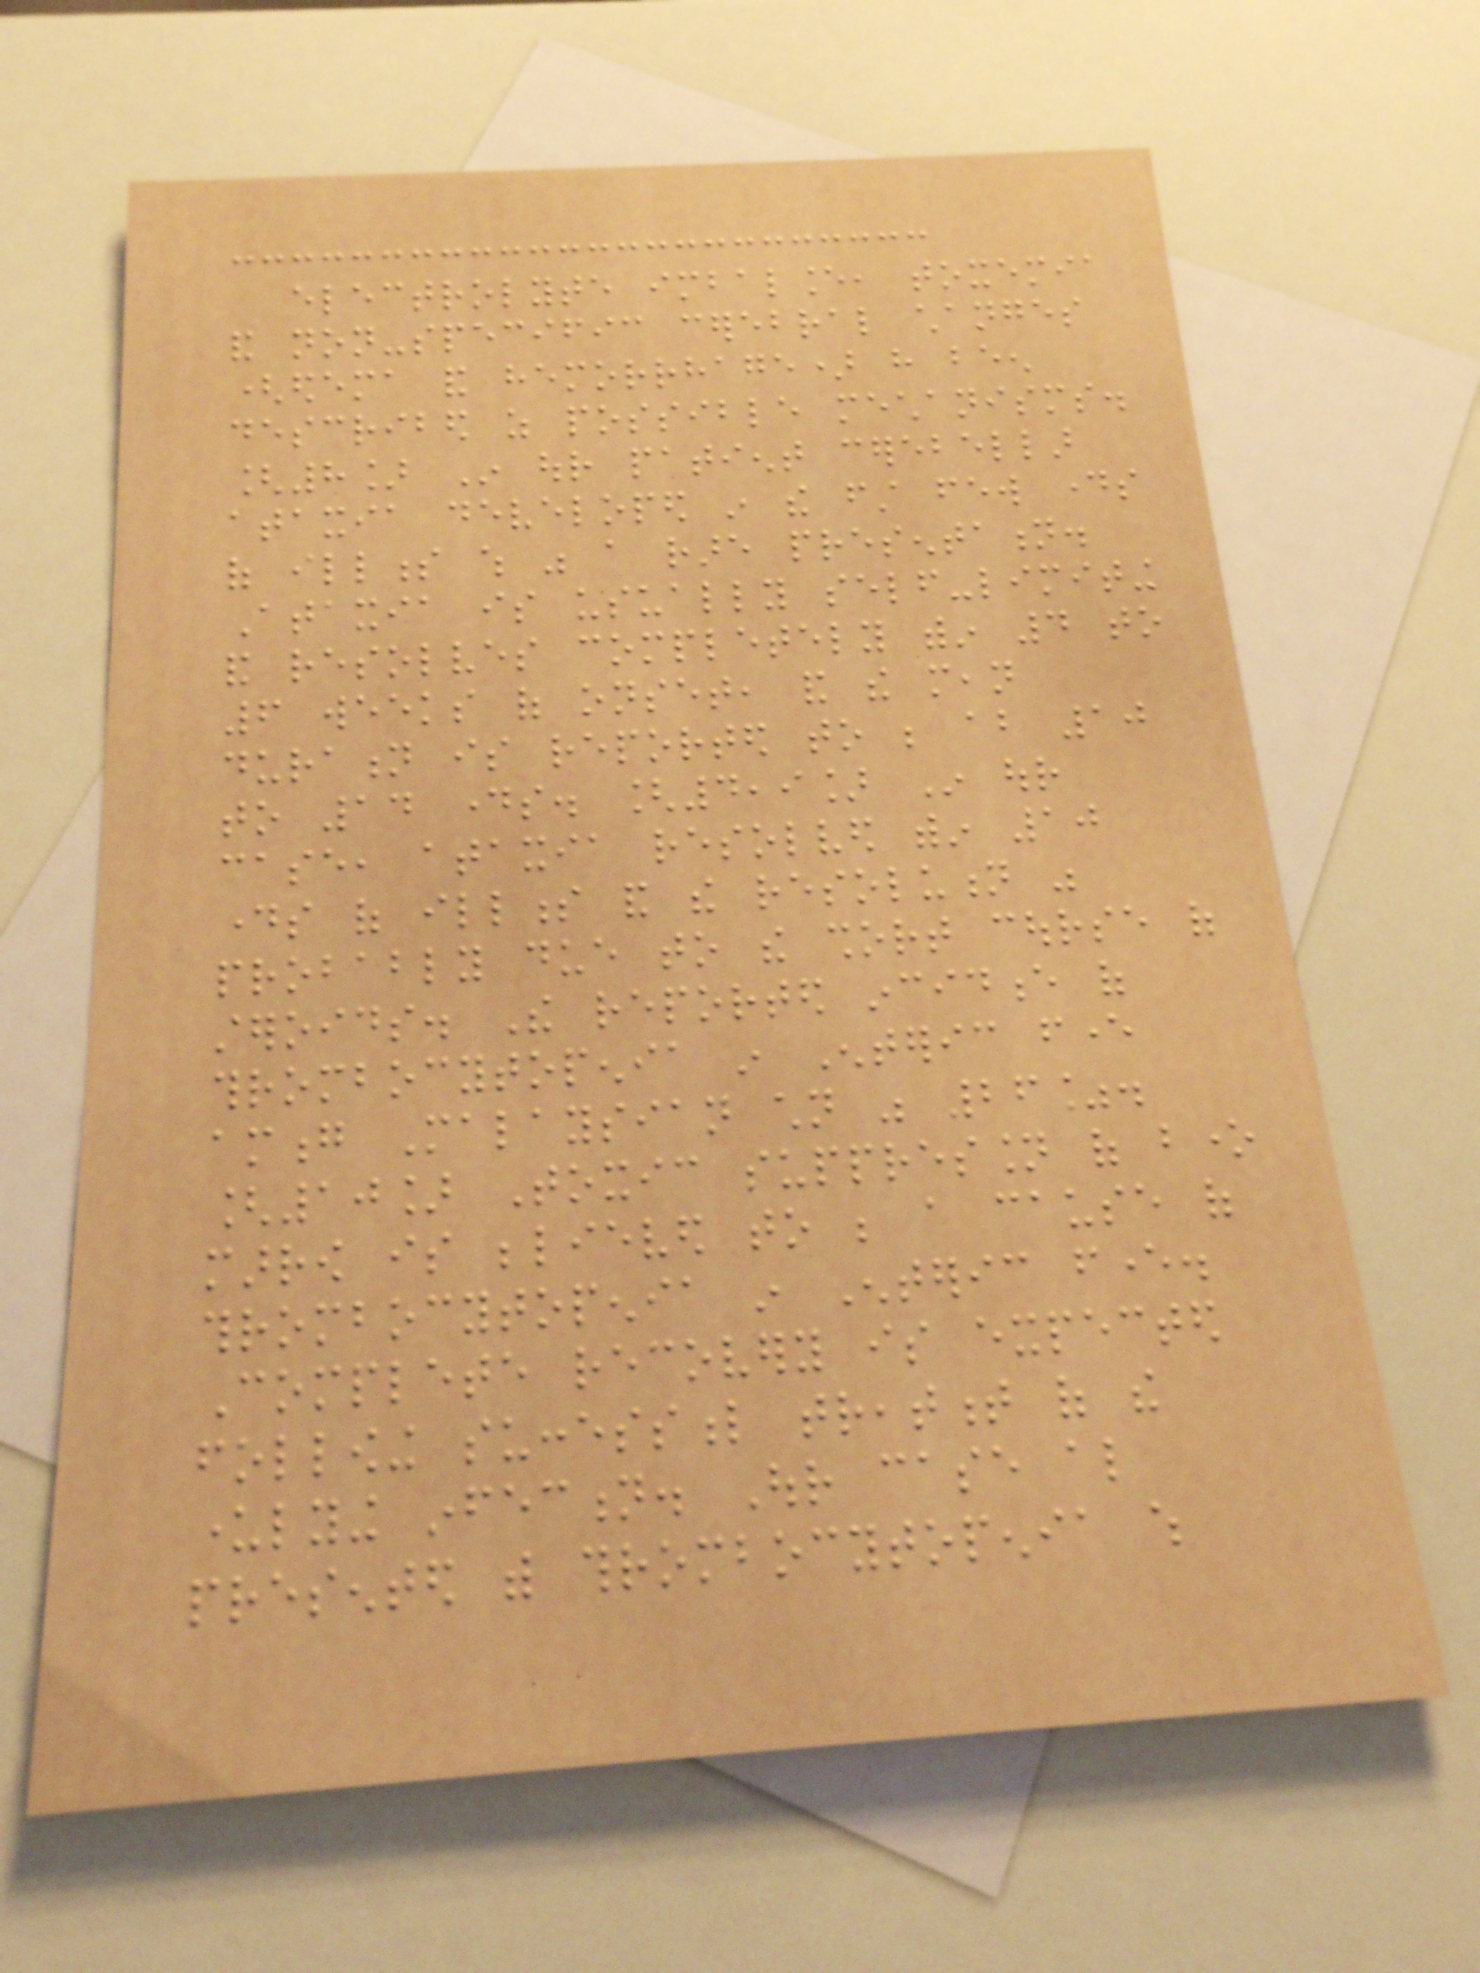electrolyte imbalance, toxemia
and non-specific cerebral changes
(edema and hemorrhage) have been
described as possible mechanisms.
[8] In our patient cerebellar
ataxia developed in the first few days
of illness which was a rare presentation.
Ataxia is usually self-limiting
and resolves completely within 4 to
6 weeks of onset, and the mean
duration is reported to be about 10
to 14 days. [4,9] In our
case, ataxia resolved within 10
days of illness and the resolution was
probably due to the short course of
steroids. The reported incidence of
thrombocytopenia in Enteric fever
among Malaysian children was 26%.
[10] Toxic suppression of bone
marrow is believed to be a cause of
thrombocytopenia in Enteric fever.
Complete recovery is expected
following successful treatment of the
underlying infection. Our case also
presented with thrombocytopenia which
